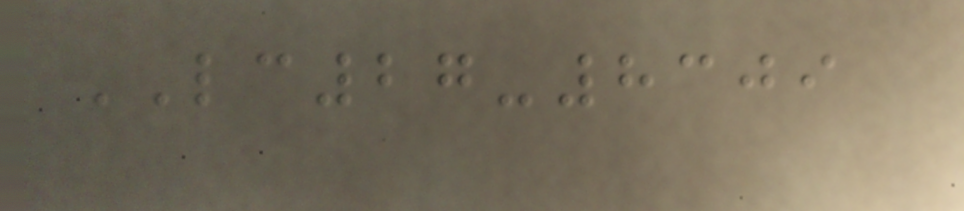LC27-8309
